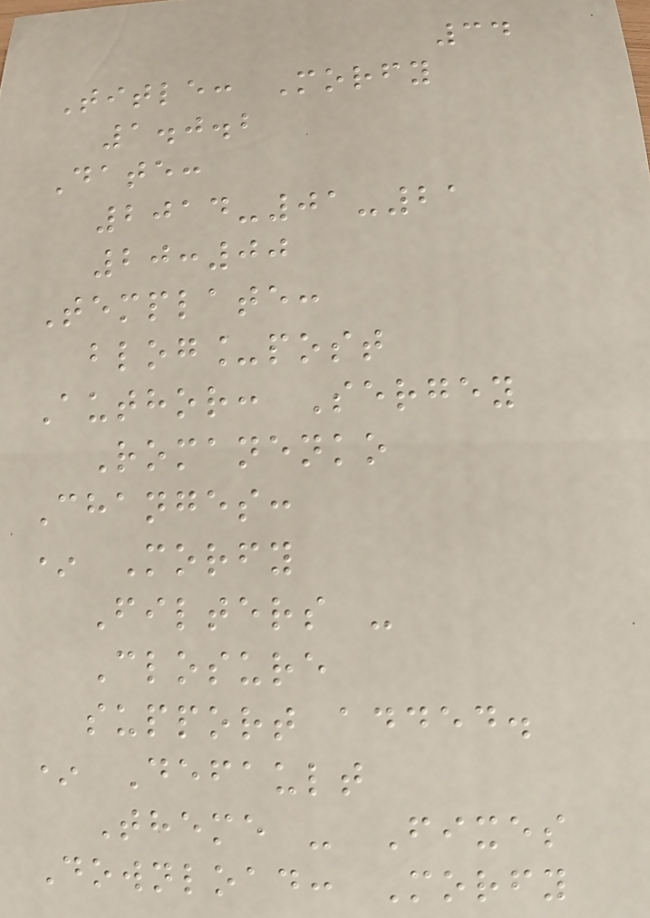34
Title: Morfy
1.0.2
Date:
2014-01-21
20:00
Template:
blog_post
Author: Sergey
Romanenko
Changes:
* Morfy
Filters -
Closure
support added.
* Default
Theme - Fixes
Download: Morfy
